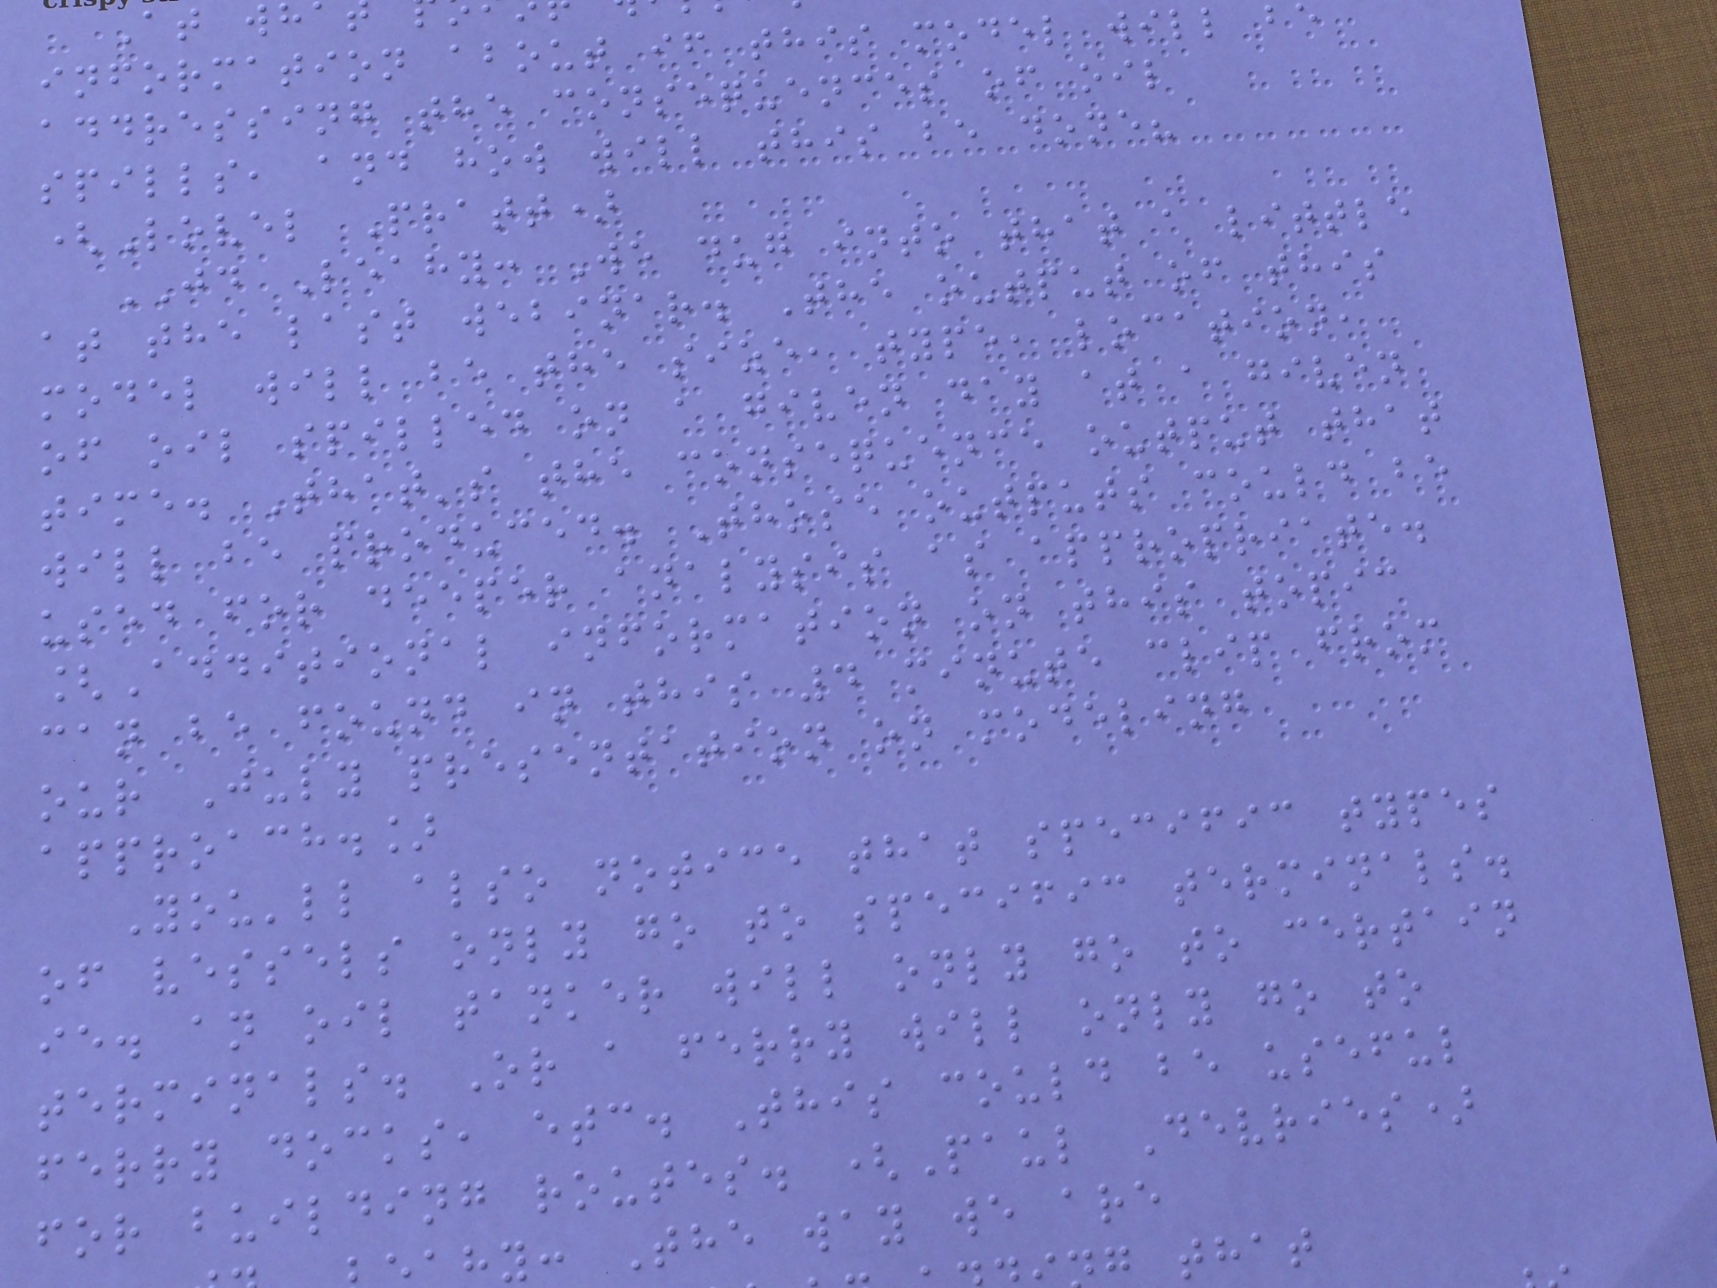information about if this model will be
addressing the consequences of oil
spills, and how will this be done?
(Lovel Pratt)
JD Leahy: We dug into that a little
at the last webinar. The output of this
model will be the size, type, location,
of oil spilled on a given day at a given
time. That's the consequence output that
will be produced. Those outputs could be
used for deeper analysis as appropriate.
[Additional information on this topic
can be found in this 4 minute clip from
our July presentation on modeling
approach.]
You'll also notice that specific types
of vessels only go to specific terminals.
ie. an oil tanker will only go to certain
terminals. Or a ferry will only go to
ferry docks, etc. This could be useful
for building routes. (Paul Devries)
hy: The way we are
